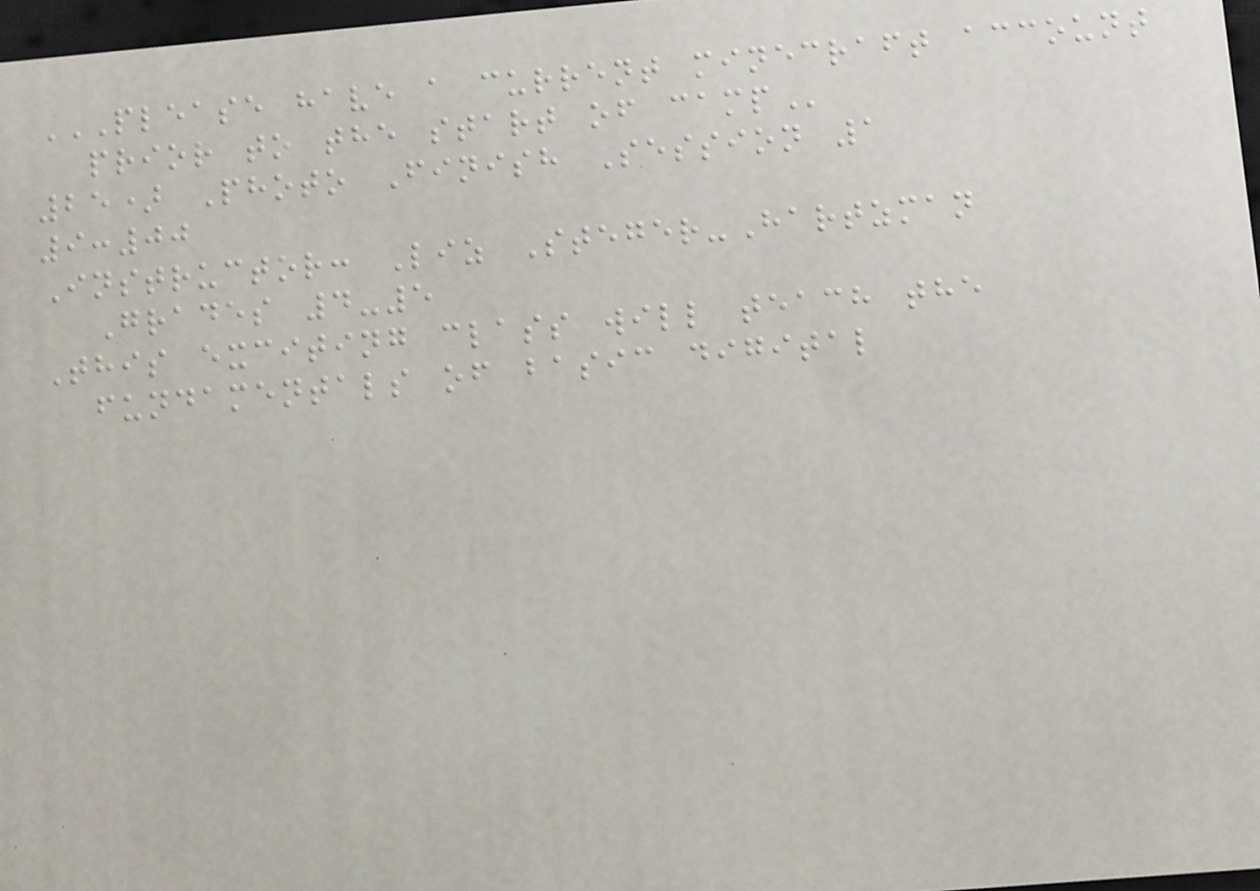PLEASE HAVE A CURRENT MINECRAFT ACCOUNT
PRIOR TO THE START OF CAMP
25) Photo Finish Session 1
9:00
Instructor: Liz Steger-Hartzman
Grades 4-5
This exciting class will teach the
fundamentals of basic digital
